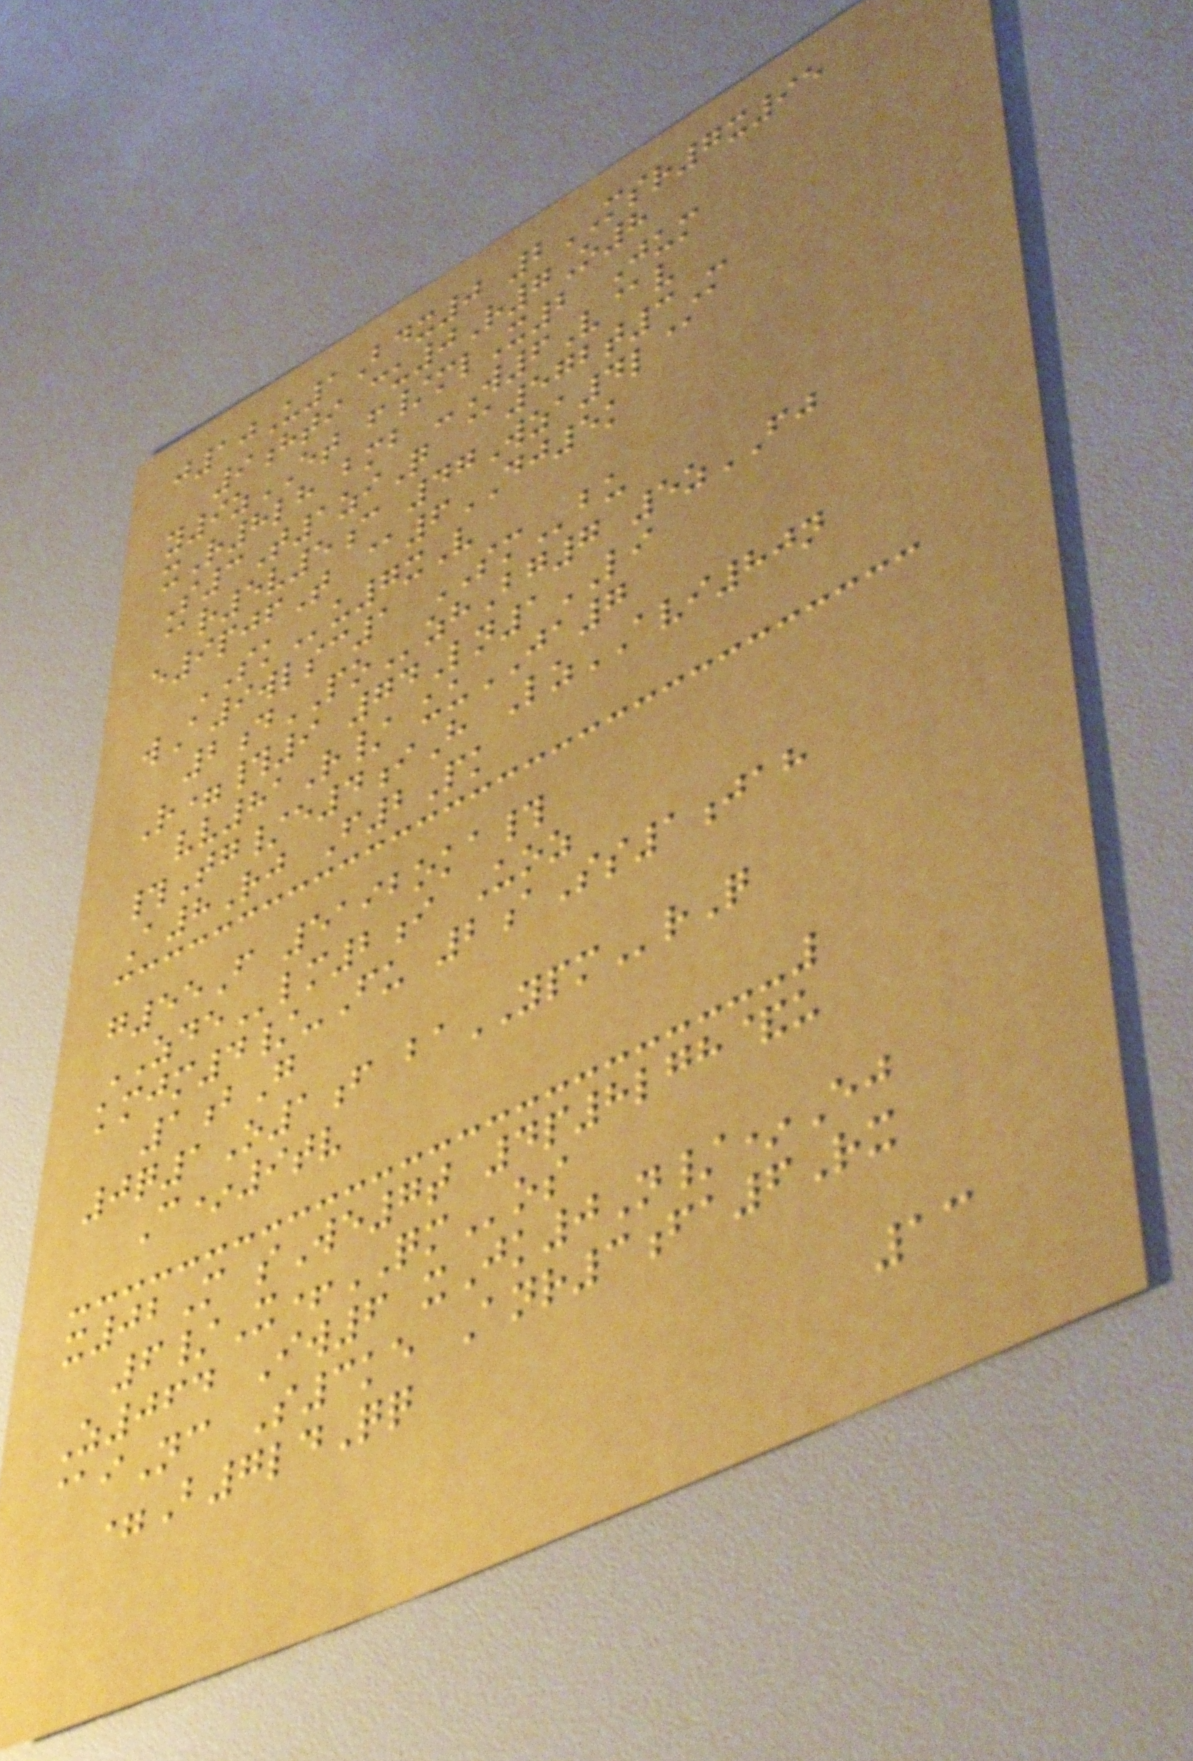j10U1Bdx0 2MSR7x95
9hti cu0R7O8
y9zET f/mlX2 Jum
xR8lh bmb -W6V@v
S3T1ziQ @572t3M
@r5v5c 47Wza4l@
e9pjfT @6DJ5k
SKu7xV
wA9wlsc1 SMbu
2dPOzhBg7 5zFJ
R=#9 74Ln1LI
vv81R/ uuJA7
#Tg/e4iH LzAVI80n
A8Rj F2Pk
g55F 5192oka#
ZDElm2i Uoz
kmjm4/-Fu 2aSs1jah
1bG
0q1O1f baYPMrQ
C*9tv
x02M sWe7t 4p8lgh&u
6/X+QMos
Z064 Iw6 xJk0N/*Ej
@iNc S3ke Anr3fa6Rx
=B7ldQq
13
